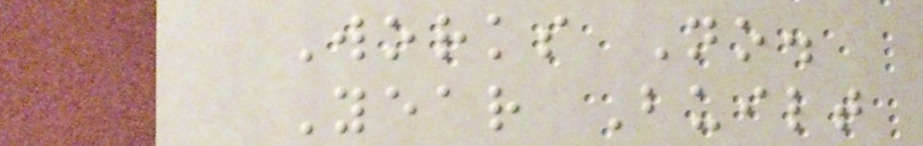Works No.
Year Built
